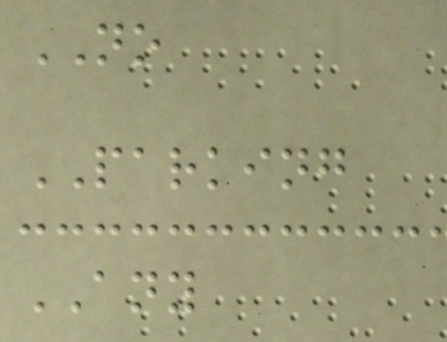NO
PARKING
ANY
